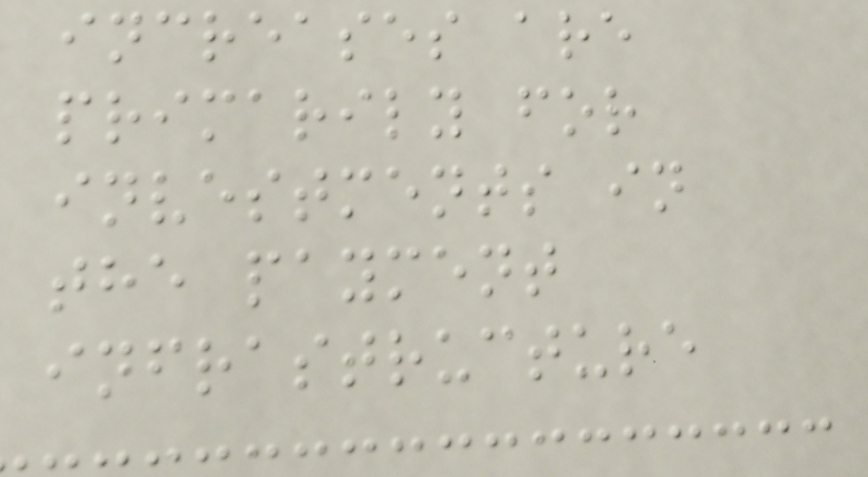increases are
primarily for
investments in
the payment
infrastructure
